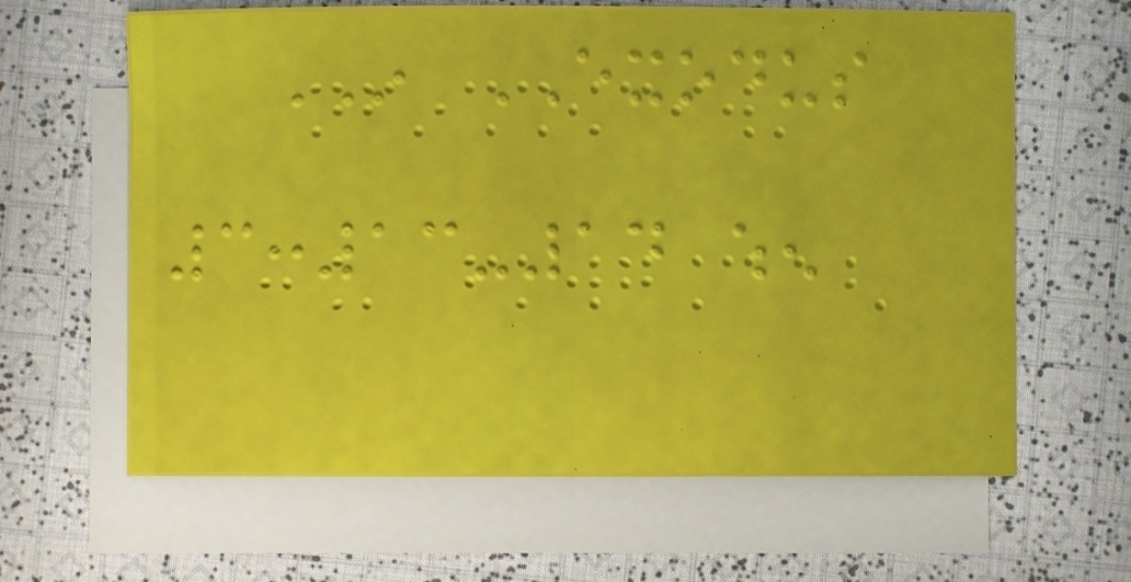IN EXODUS
3:13-14 when
